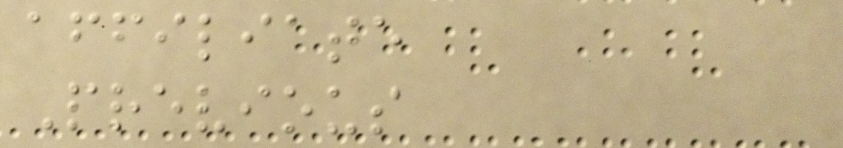affiliate
Previous
